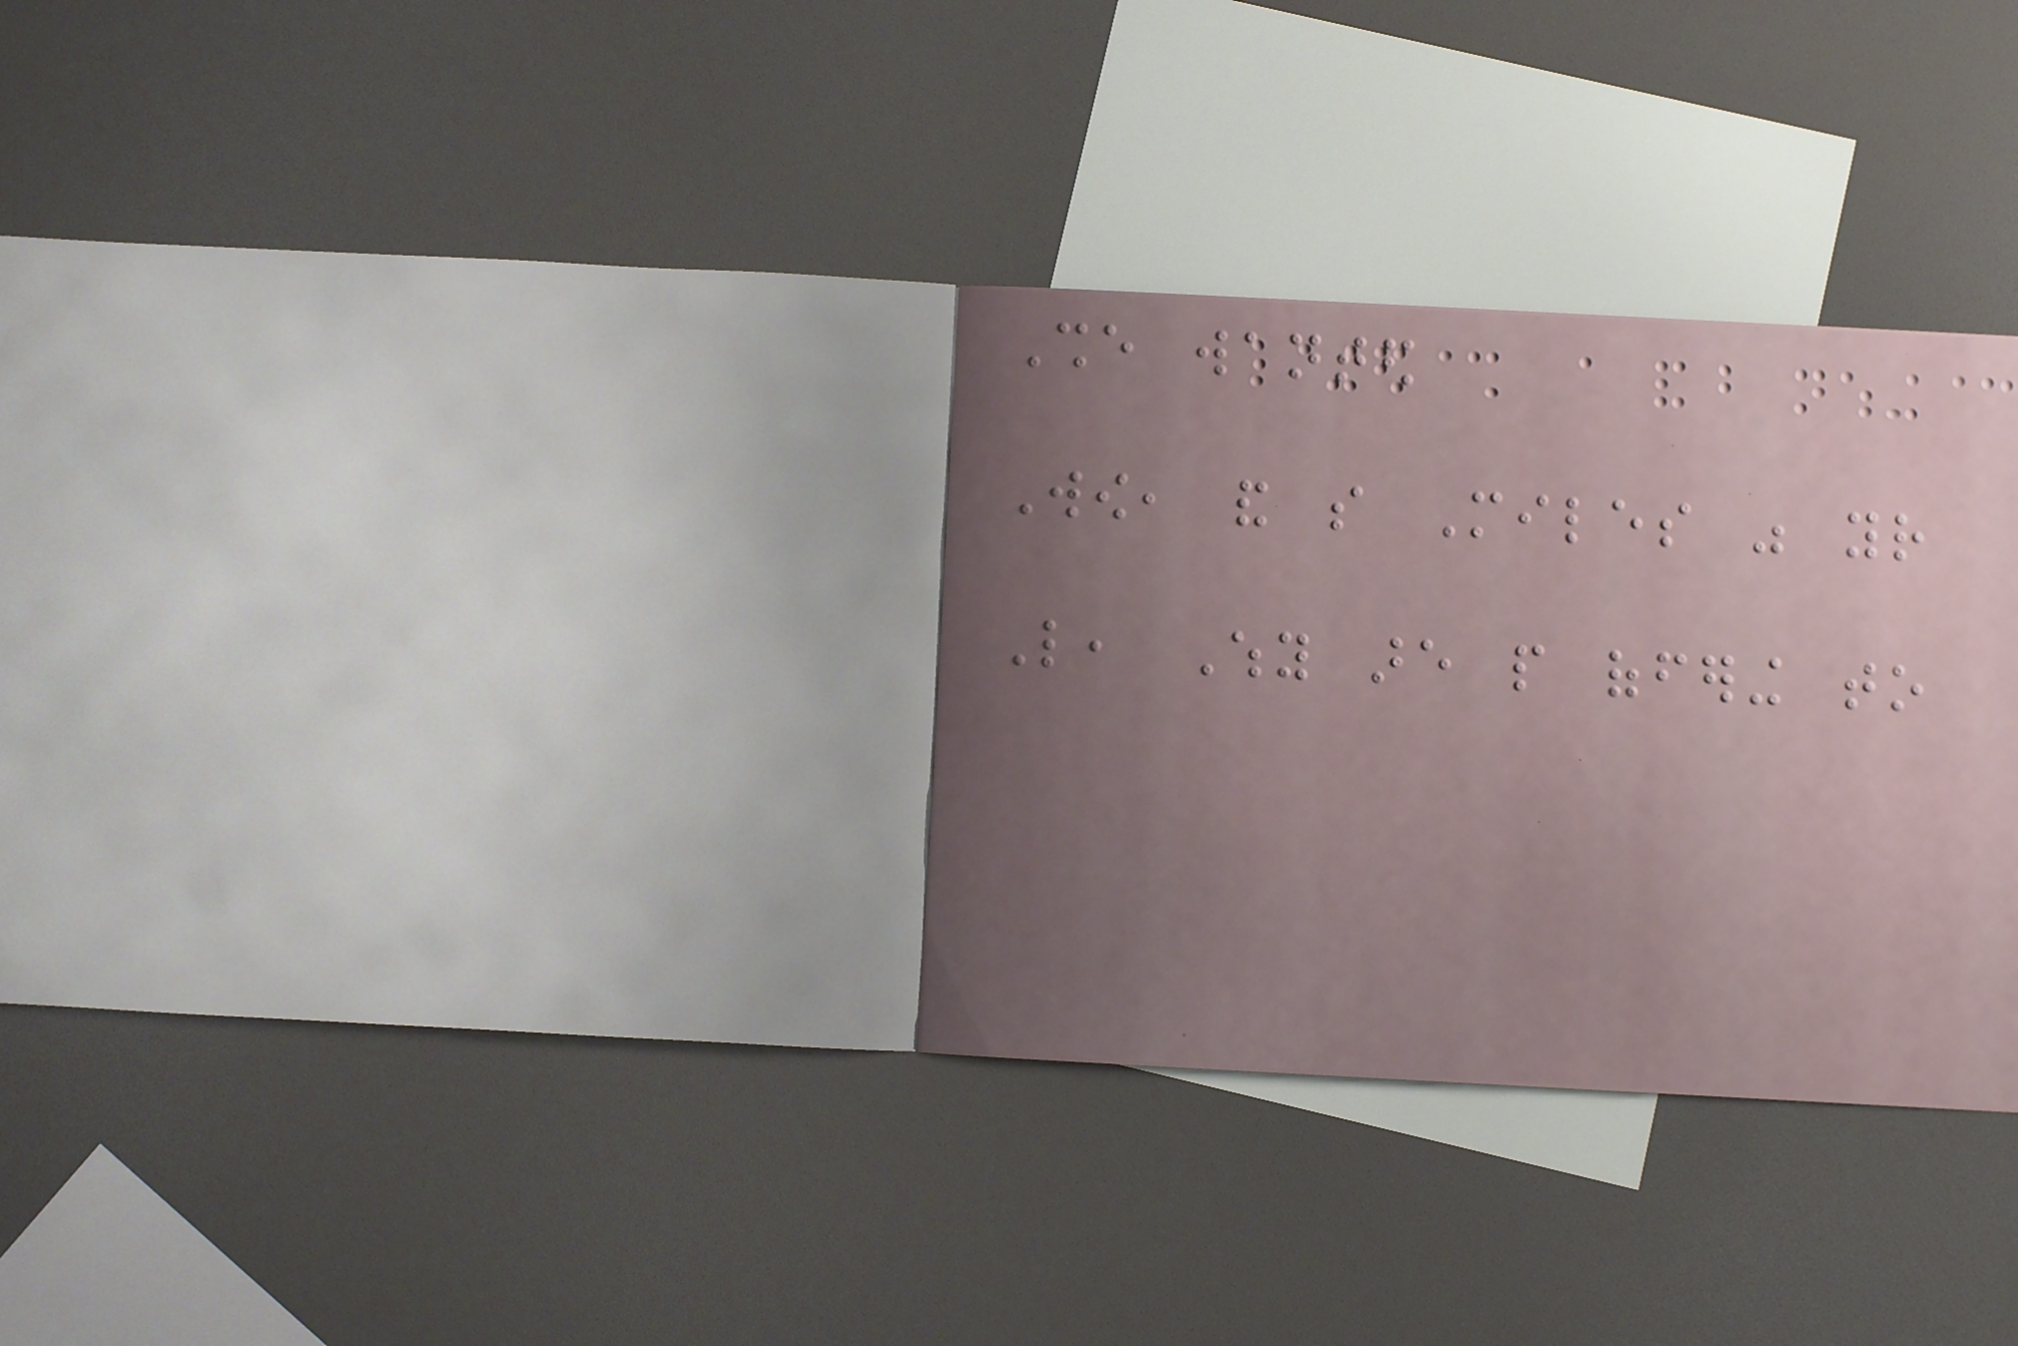She wanted
Wow, and so Miles was your
Like, Why are people offering to
